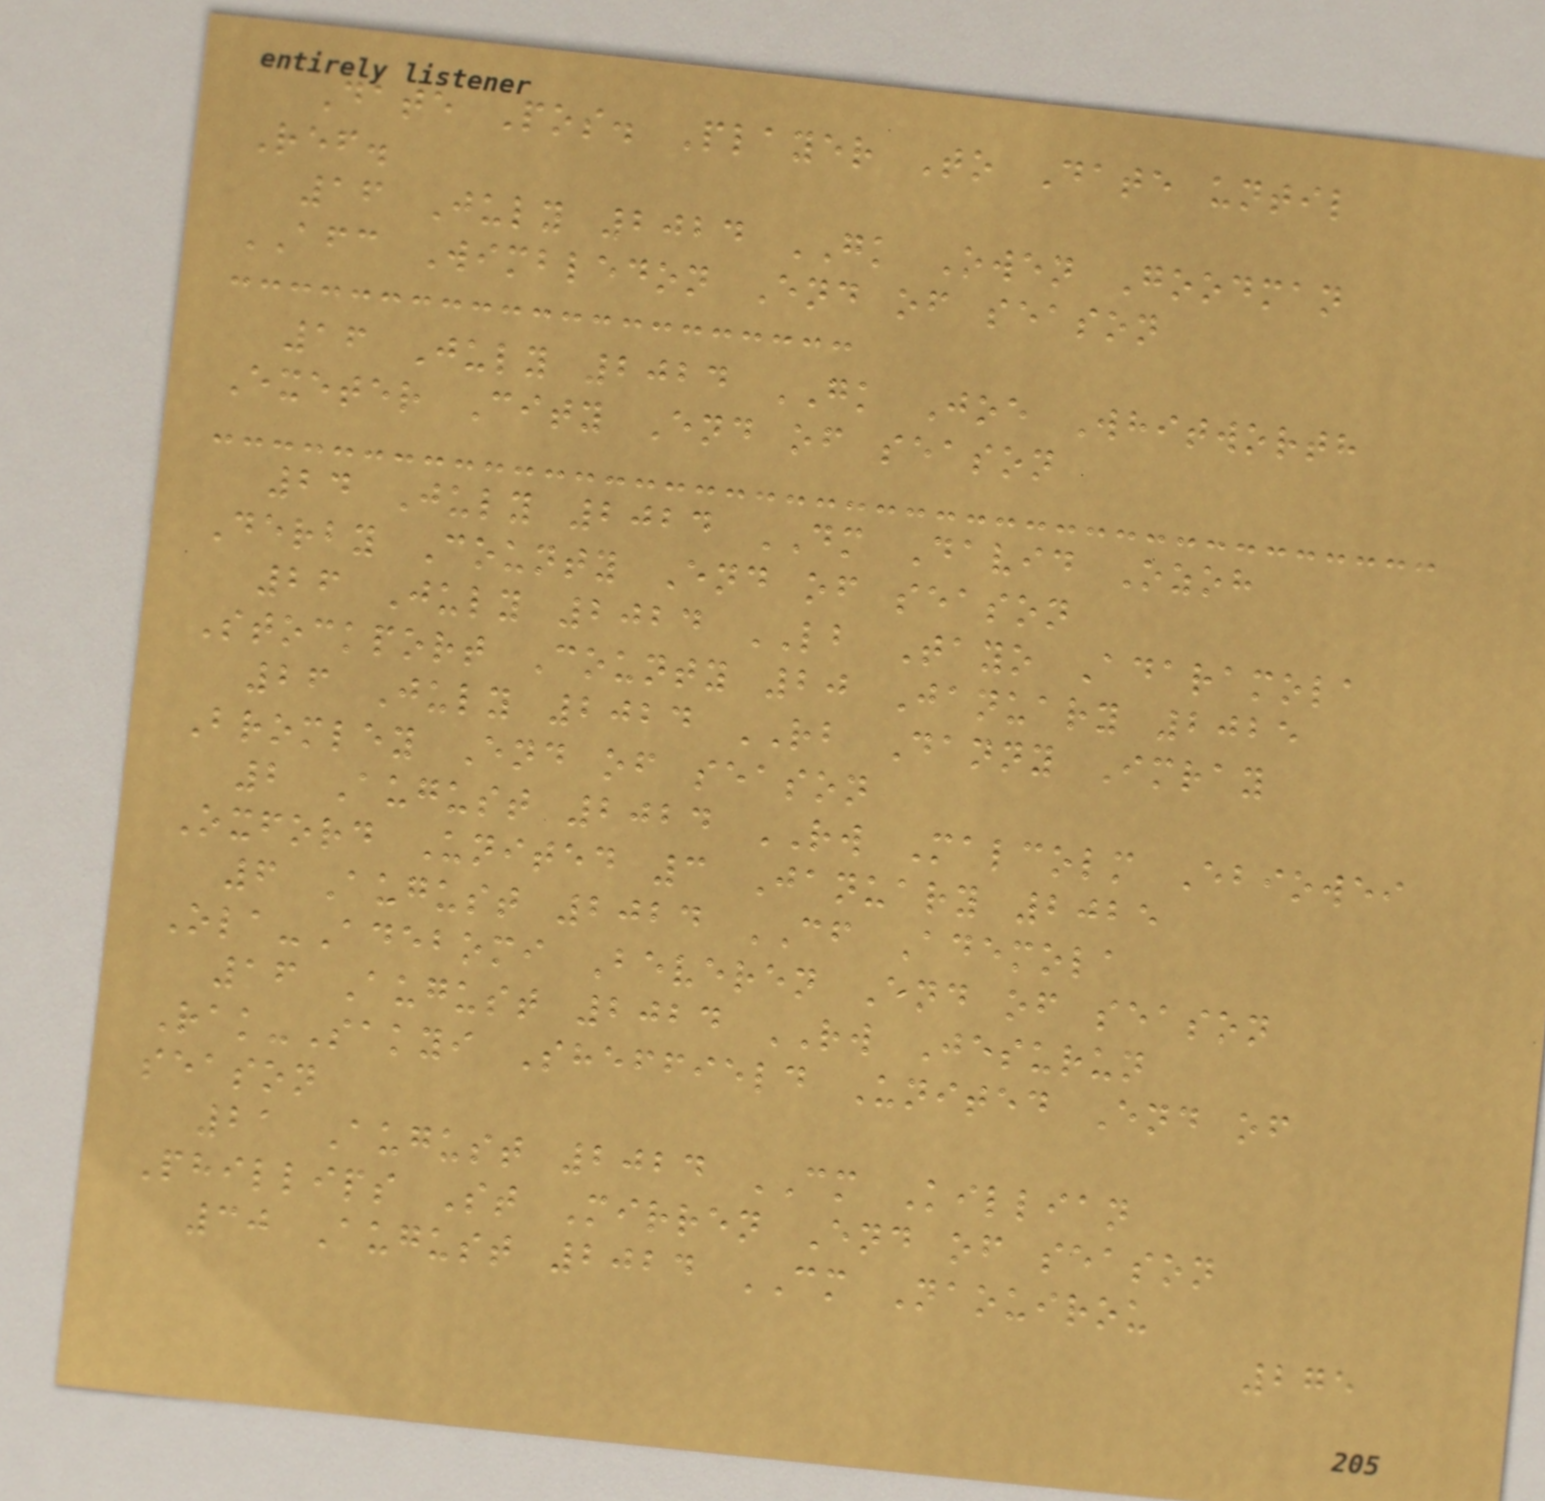Date Pos. Player To Date until
Ref.
16 July 2024 GK Owen Goodman
AFC Wimbledon End of season
16 July 2024 GK Joe Whitworth
Exeter City End of season
24 July 2024 DM David Ozoh
Derby County End of season
26 July 2024 LB Tayo Adaramola
Stockport County 20 January 2025
26 July 2024 RB Danny Imray
Bromley End of season
2 August 2024 RW Malcolm Ebiowei
Oxford United 3 January 2025
6 August 2024 CF Ademola
Ola-Adebomi Beveren End of season
16 August 2024 RW Jesurun
Rak-Sakyi Sheffield United End of
season
21 August 2024 CM Killian
Phillips St Mirren End of season
30 August 2024 CM Naouirou
275
